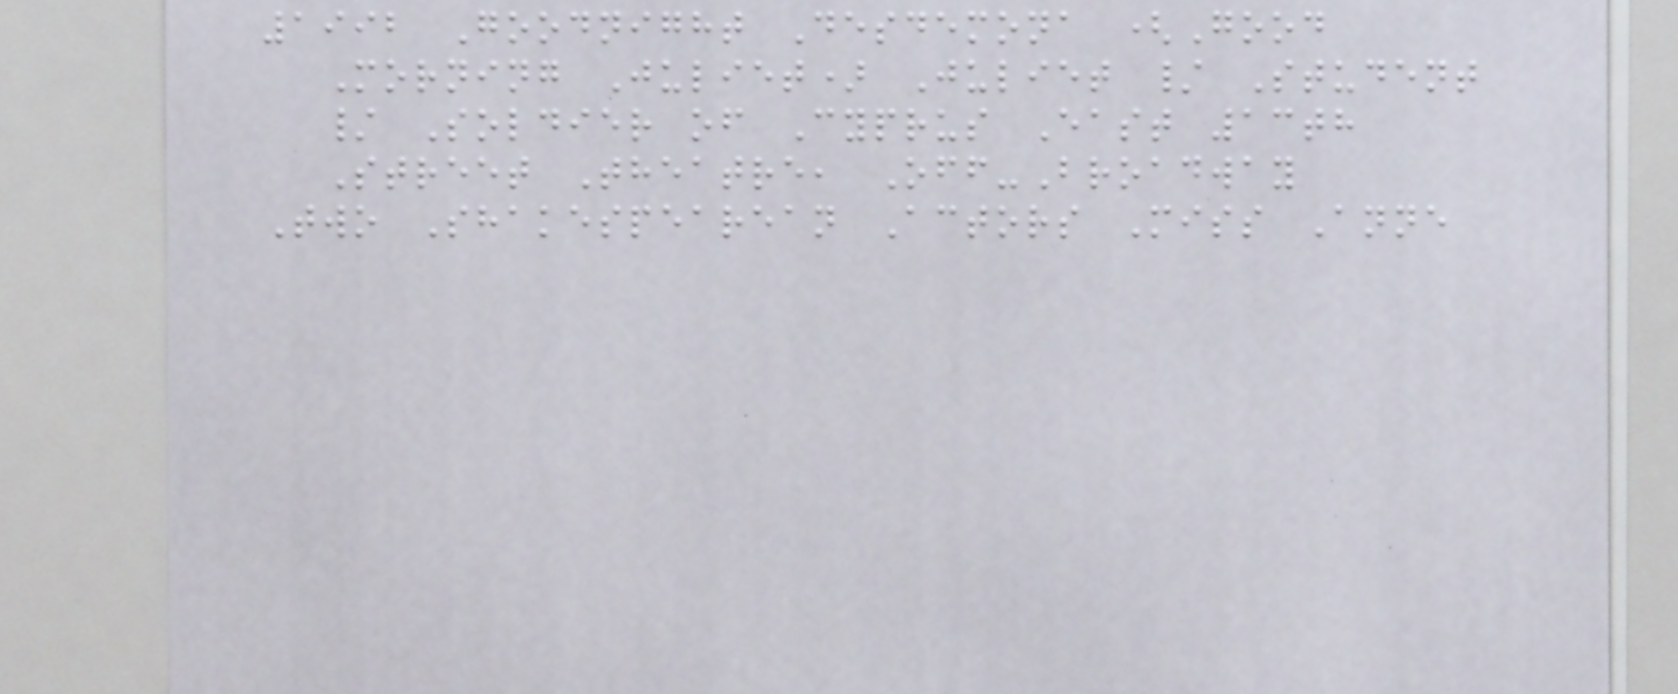1992 Goodnight Desdemona (Good
Morning Juliet) Juliet / Student
/ Soldier of Cyprus East 13th
Street Theatre, Off-Broadway
Two Shakespearean Actors Miss Anne
